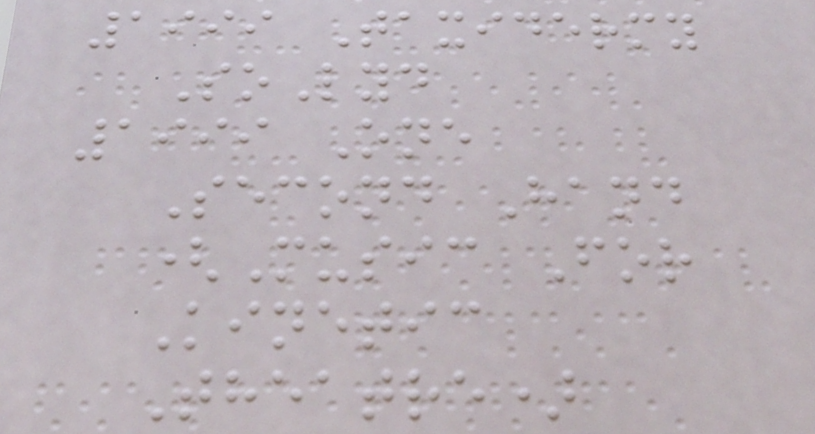1999 Taxidermy
SoLyd
1999 One
Second Hand
(Music For
Kinetic
Theatre)
